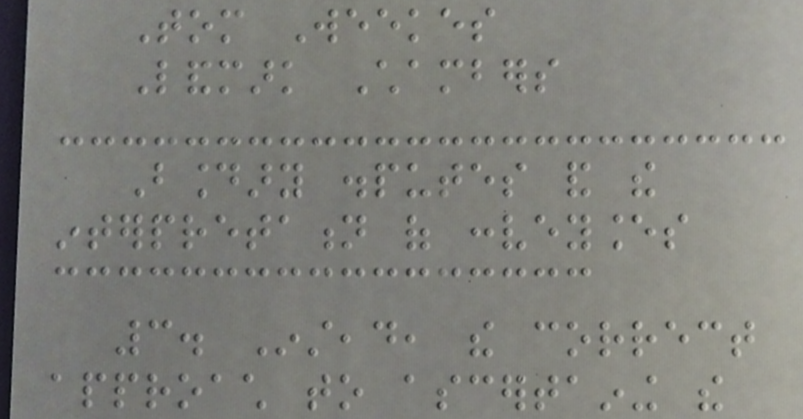Tom Weekes
Landmark Chambers
Boundary disputes and the
interpretation of conveyances
3. Instead, the correct
approach to ascertaining the
